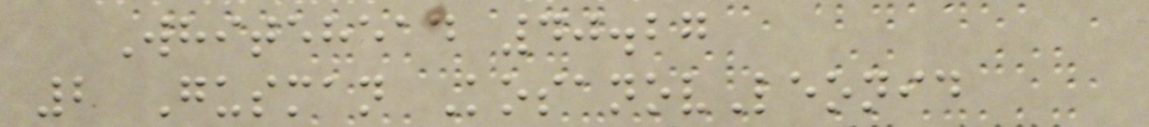Whitehead 40.27
2 Gusman KosanovLeonid
